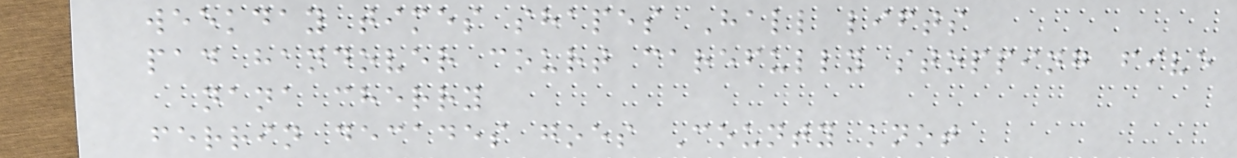weekday times shapes Hall lifts
pad handover court carefully stopping five
nana cherry
ferrin decades goes County knot
